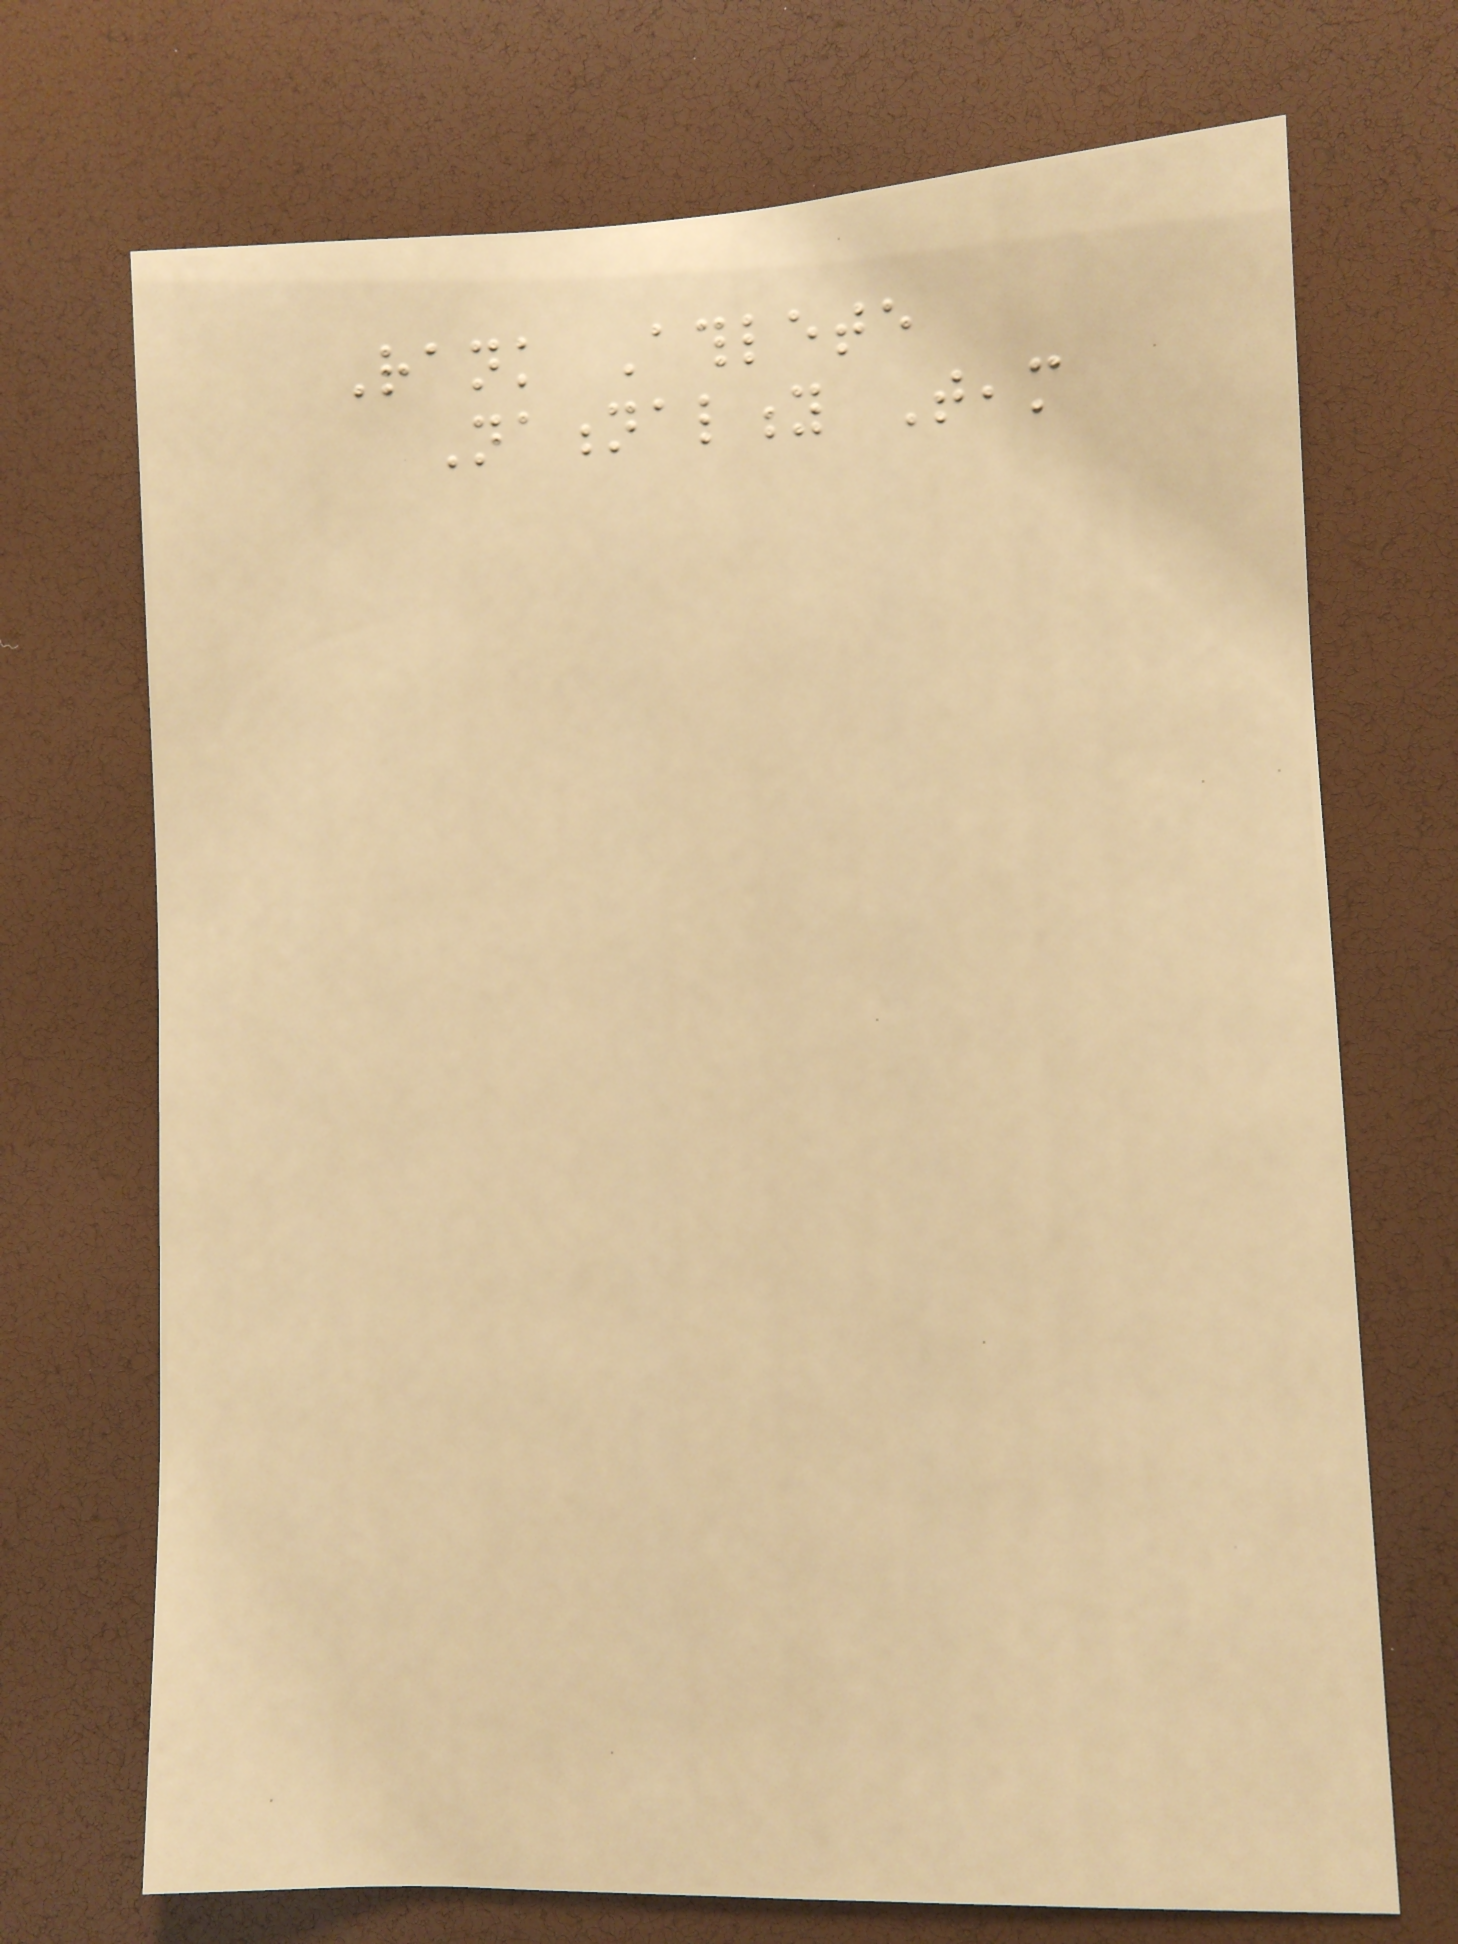Rank Athlete
Nationality Team
